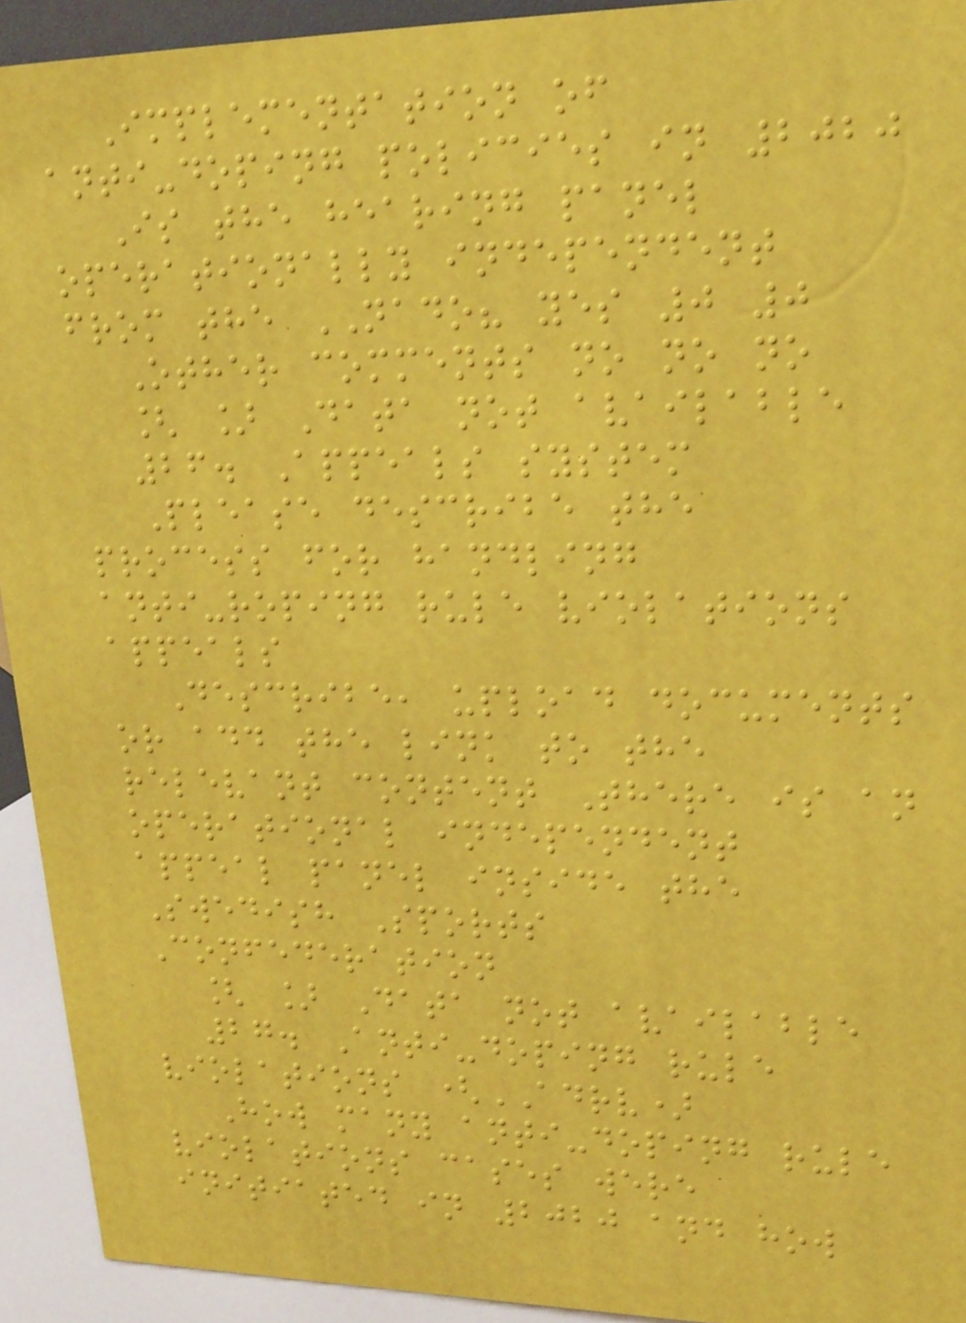Implementation of
anti-doping policies in 2020
Is the hearing panel
operationally independent
from the NADO? yes 0 0
Other comments no no no
[ ] Data not available
26. Appeals system
Please describe the
process for handling
anti-roping rule violations
appeals
Describe, upload documents
or add the link to the
relevant content There is an
operational independent
appeal panel inside the
Swedish Sports
Confederation
[ ] Data not available
27. Anti-doping rule
violations (ADRV)
How many anti-doping rule
violations cases were
initiated in 2020 and how
